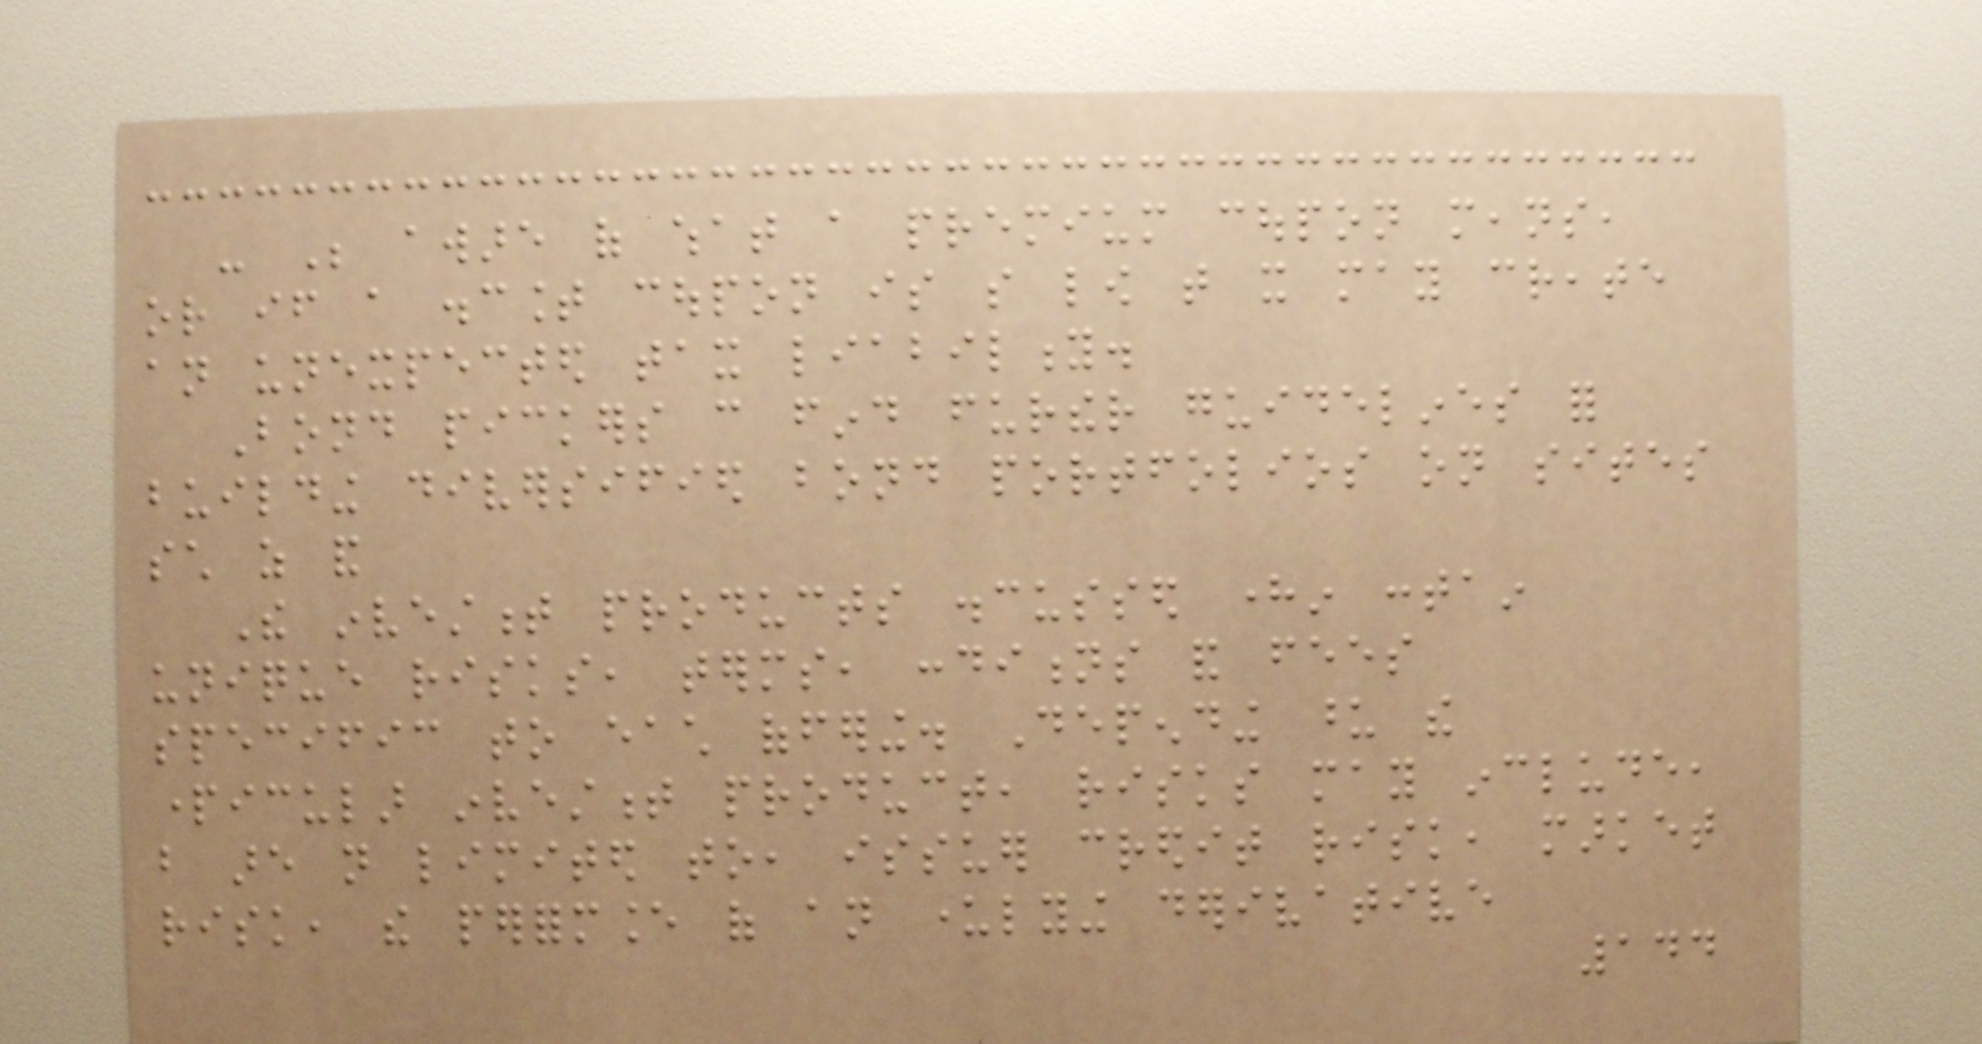- Be aware of what a premium coupon means,
or if a discount coupon is so low that it may create
an unexpected tax liability.
Bond pickers can find further guidelines for
building diversified bond portfolios on sites
such as and
The investment products discussed herein contain
unique risks, terms, conditions and fees
specific to each offering. Depending upon the
particular investment product, risks may include,
but are not limited to, issuer credit risk, market
risk, the performance of an underlying derivative
144
